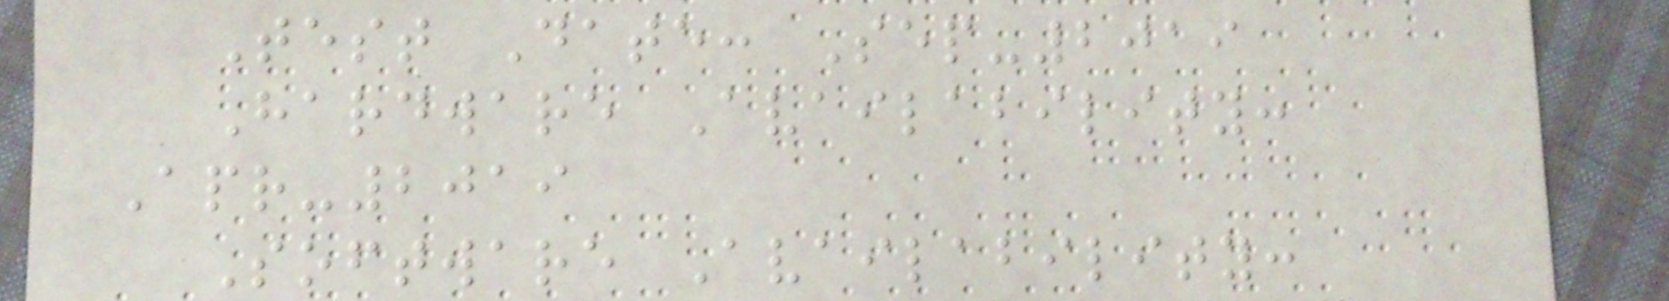Test Date: Sep-2019
Hardware Availability:
Apr-2019
Software Availability:
